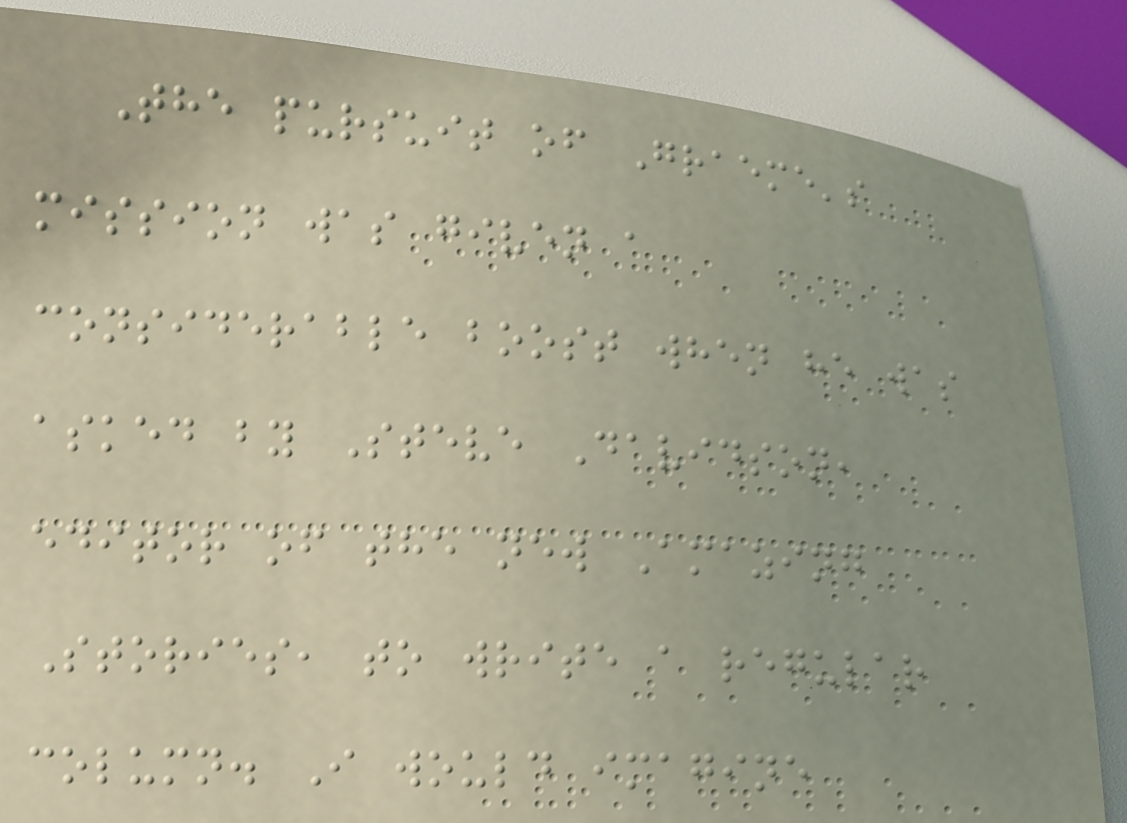The pursuit of Graeme's
mission was given a
considerable boost when he was
asked by Steve Davidson,
editor of the new Amazing
Stories, to write a regular
column. I would imagine
